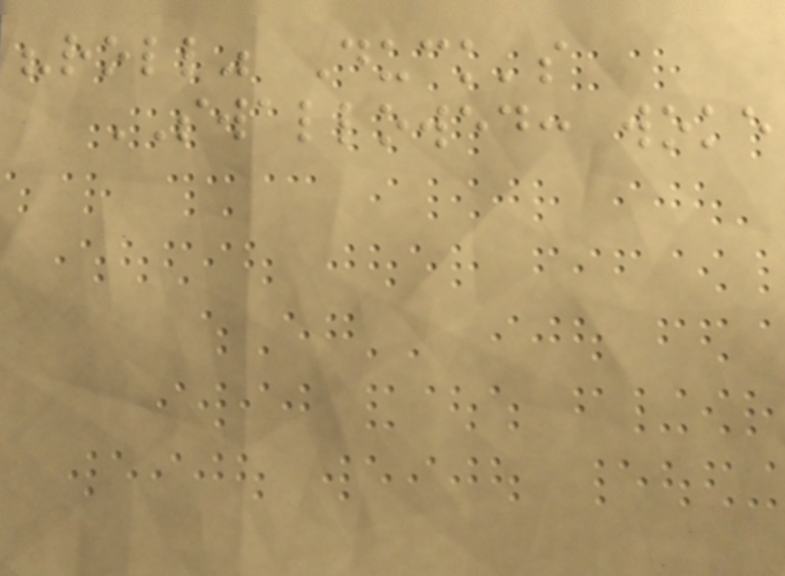"roll" Duck's
SWALLOWED: woke
